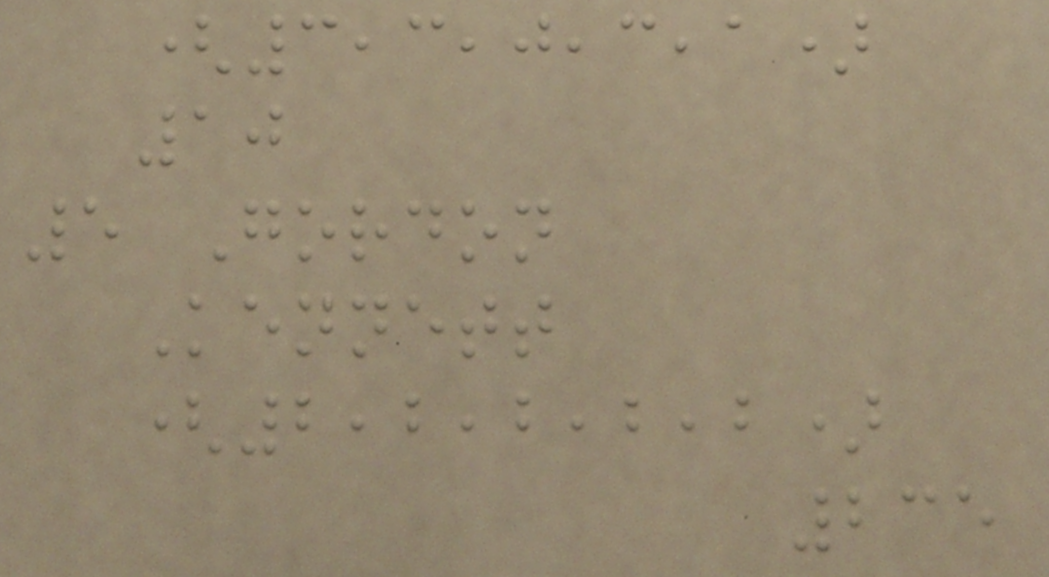(3,3,0,3,1)
10
5 Gordon
Kennett
(2,2,2,2,2)
235
